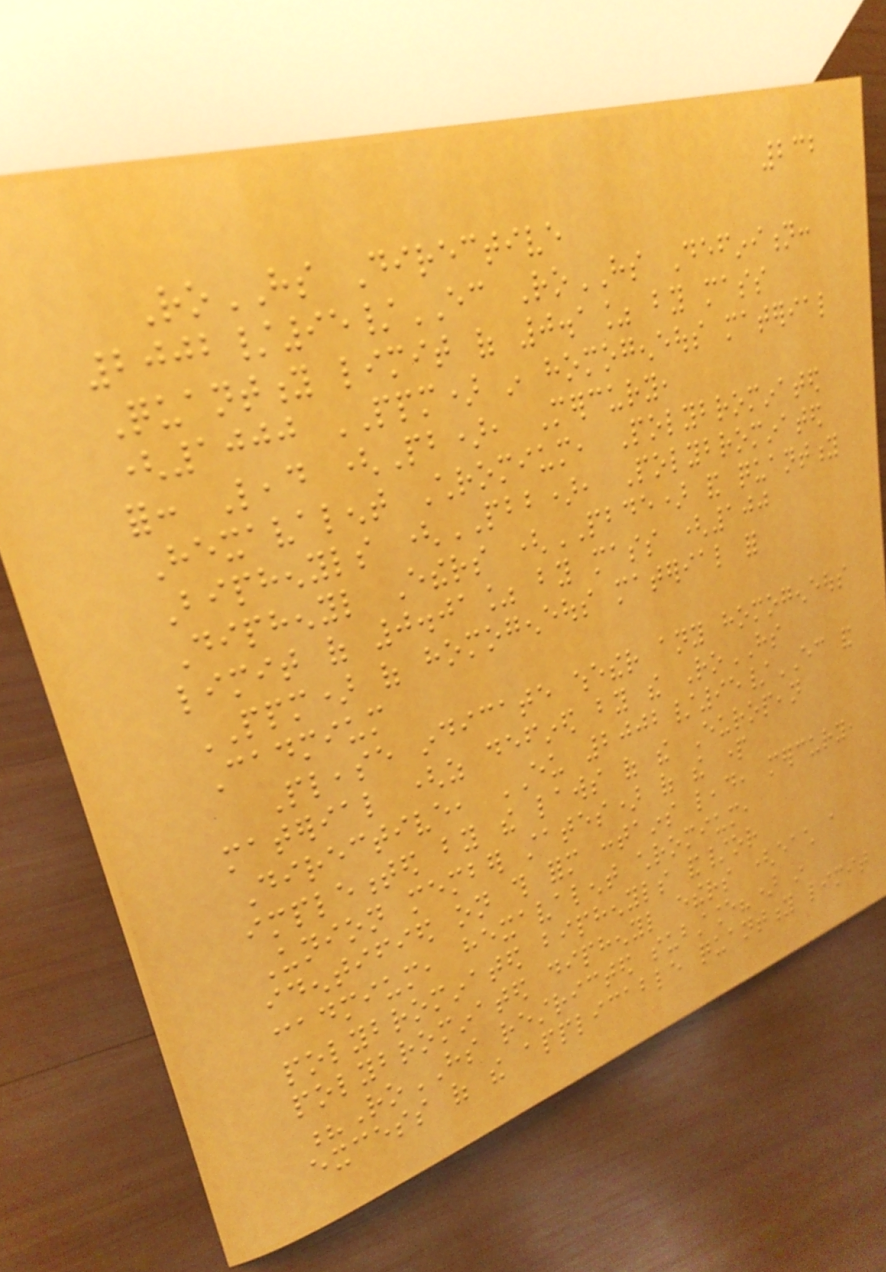232
RoHS Directive
2002/95/EC RoHS Definition:
Quantity limit of 0.1% by mass
(1000 PPM) in homogeneous material
for: Lead (Pb), Mercury,
Hexavalent Chromium, Polybrominated
Biphenyls (PBB), Polybrominated
Diphenyl Ethers (PBDE) and quantity
limit of 0.01% by mass (100
PPM) of homogeneous material for
Cadmium
Please indicate whether any homogeneous
material (as defined by the RoHS
Directive, EU 2002/95/EC and
implemented by the laws of the European
Union member states) of the part
identified on this form contains lead, mercury,
cadmium, hexavalent chromium,
polybrominated biphenyls and/or
polybrominated diphenyl ethers (each a
?RoHS restricted substance?) in
excess of the applicable quantity limit
